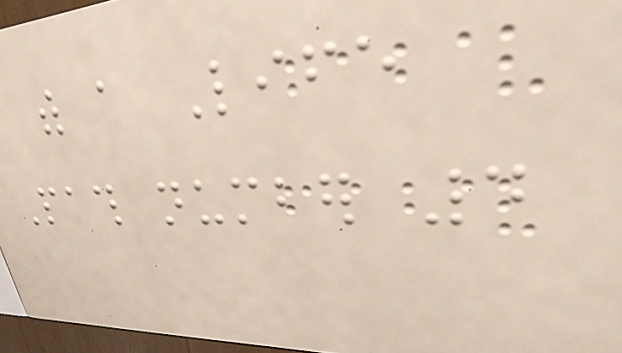with a Life
Path number 4
